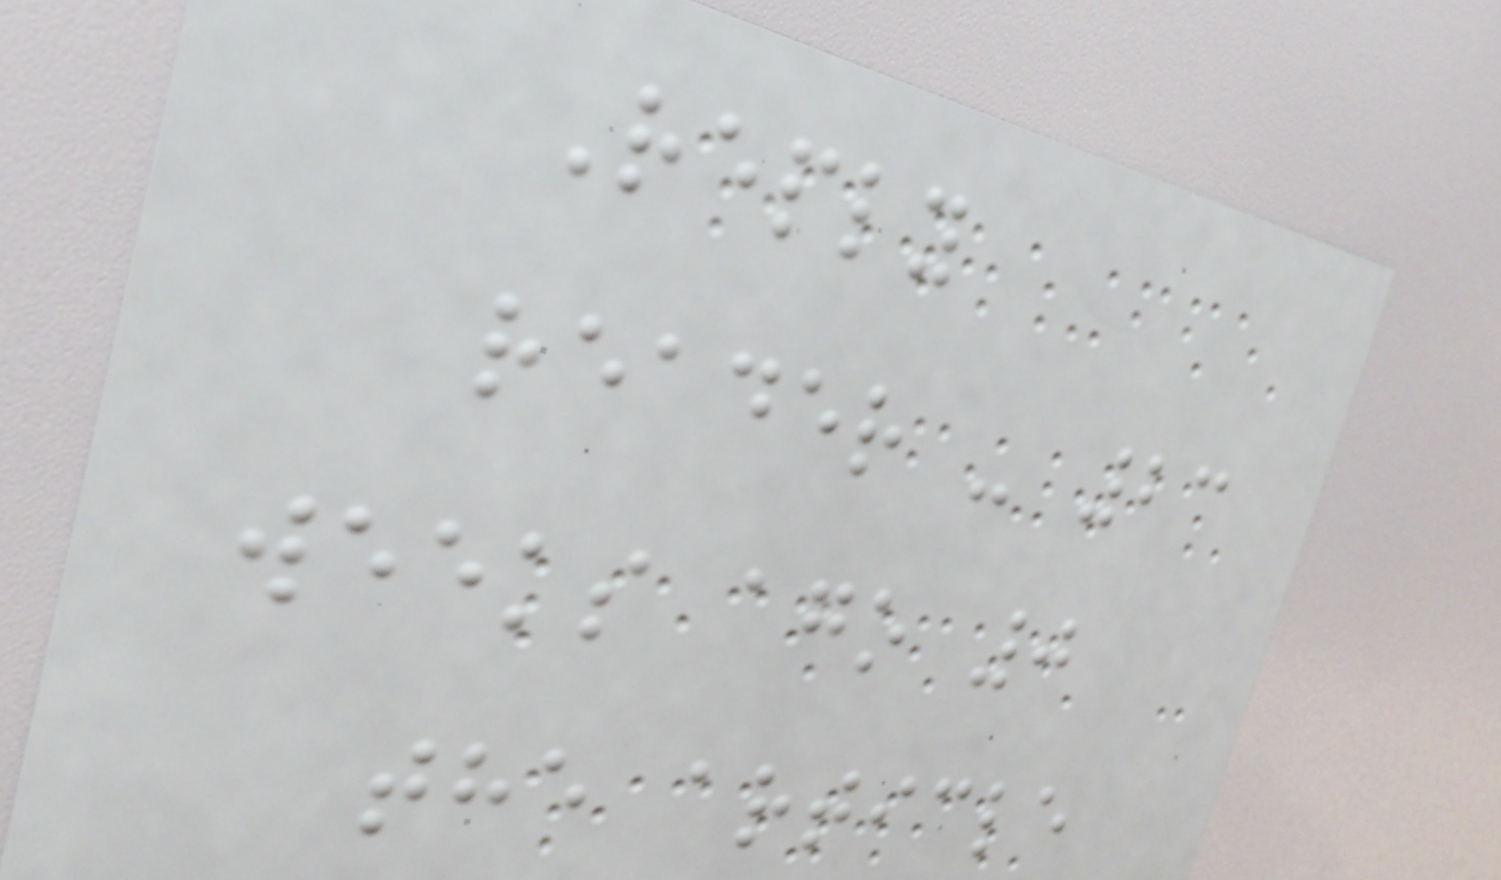Reply
reader - 23
weeks ago 0
the article
